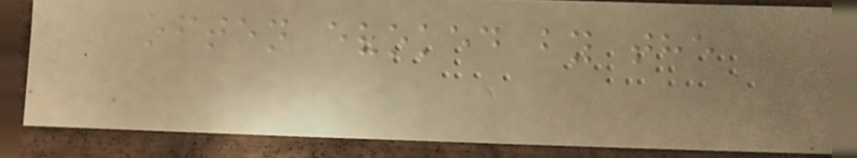often evoked by the
